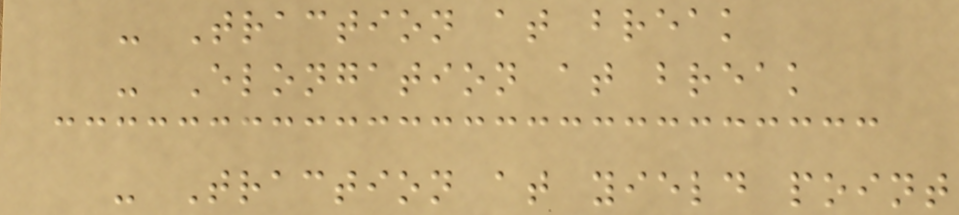- Traction at break
- Elongation at break
- Traction at yield point
